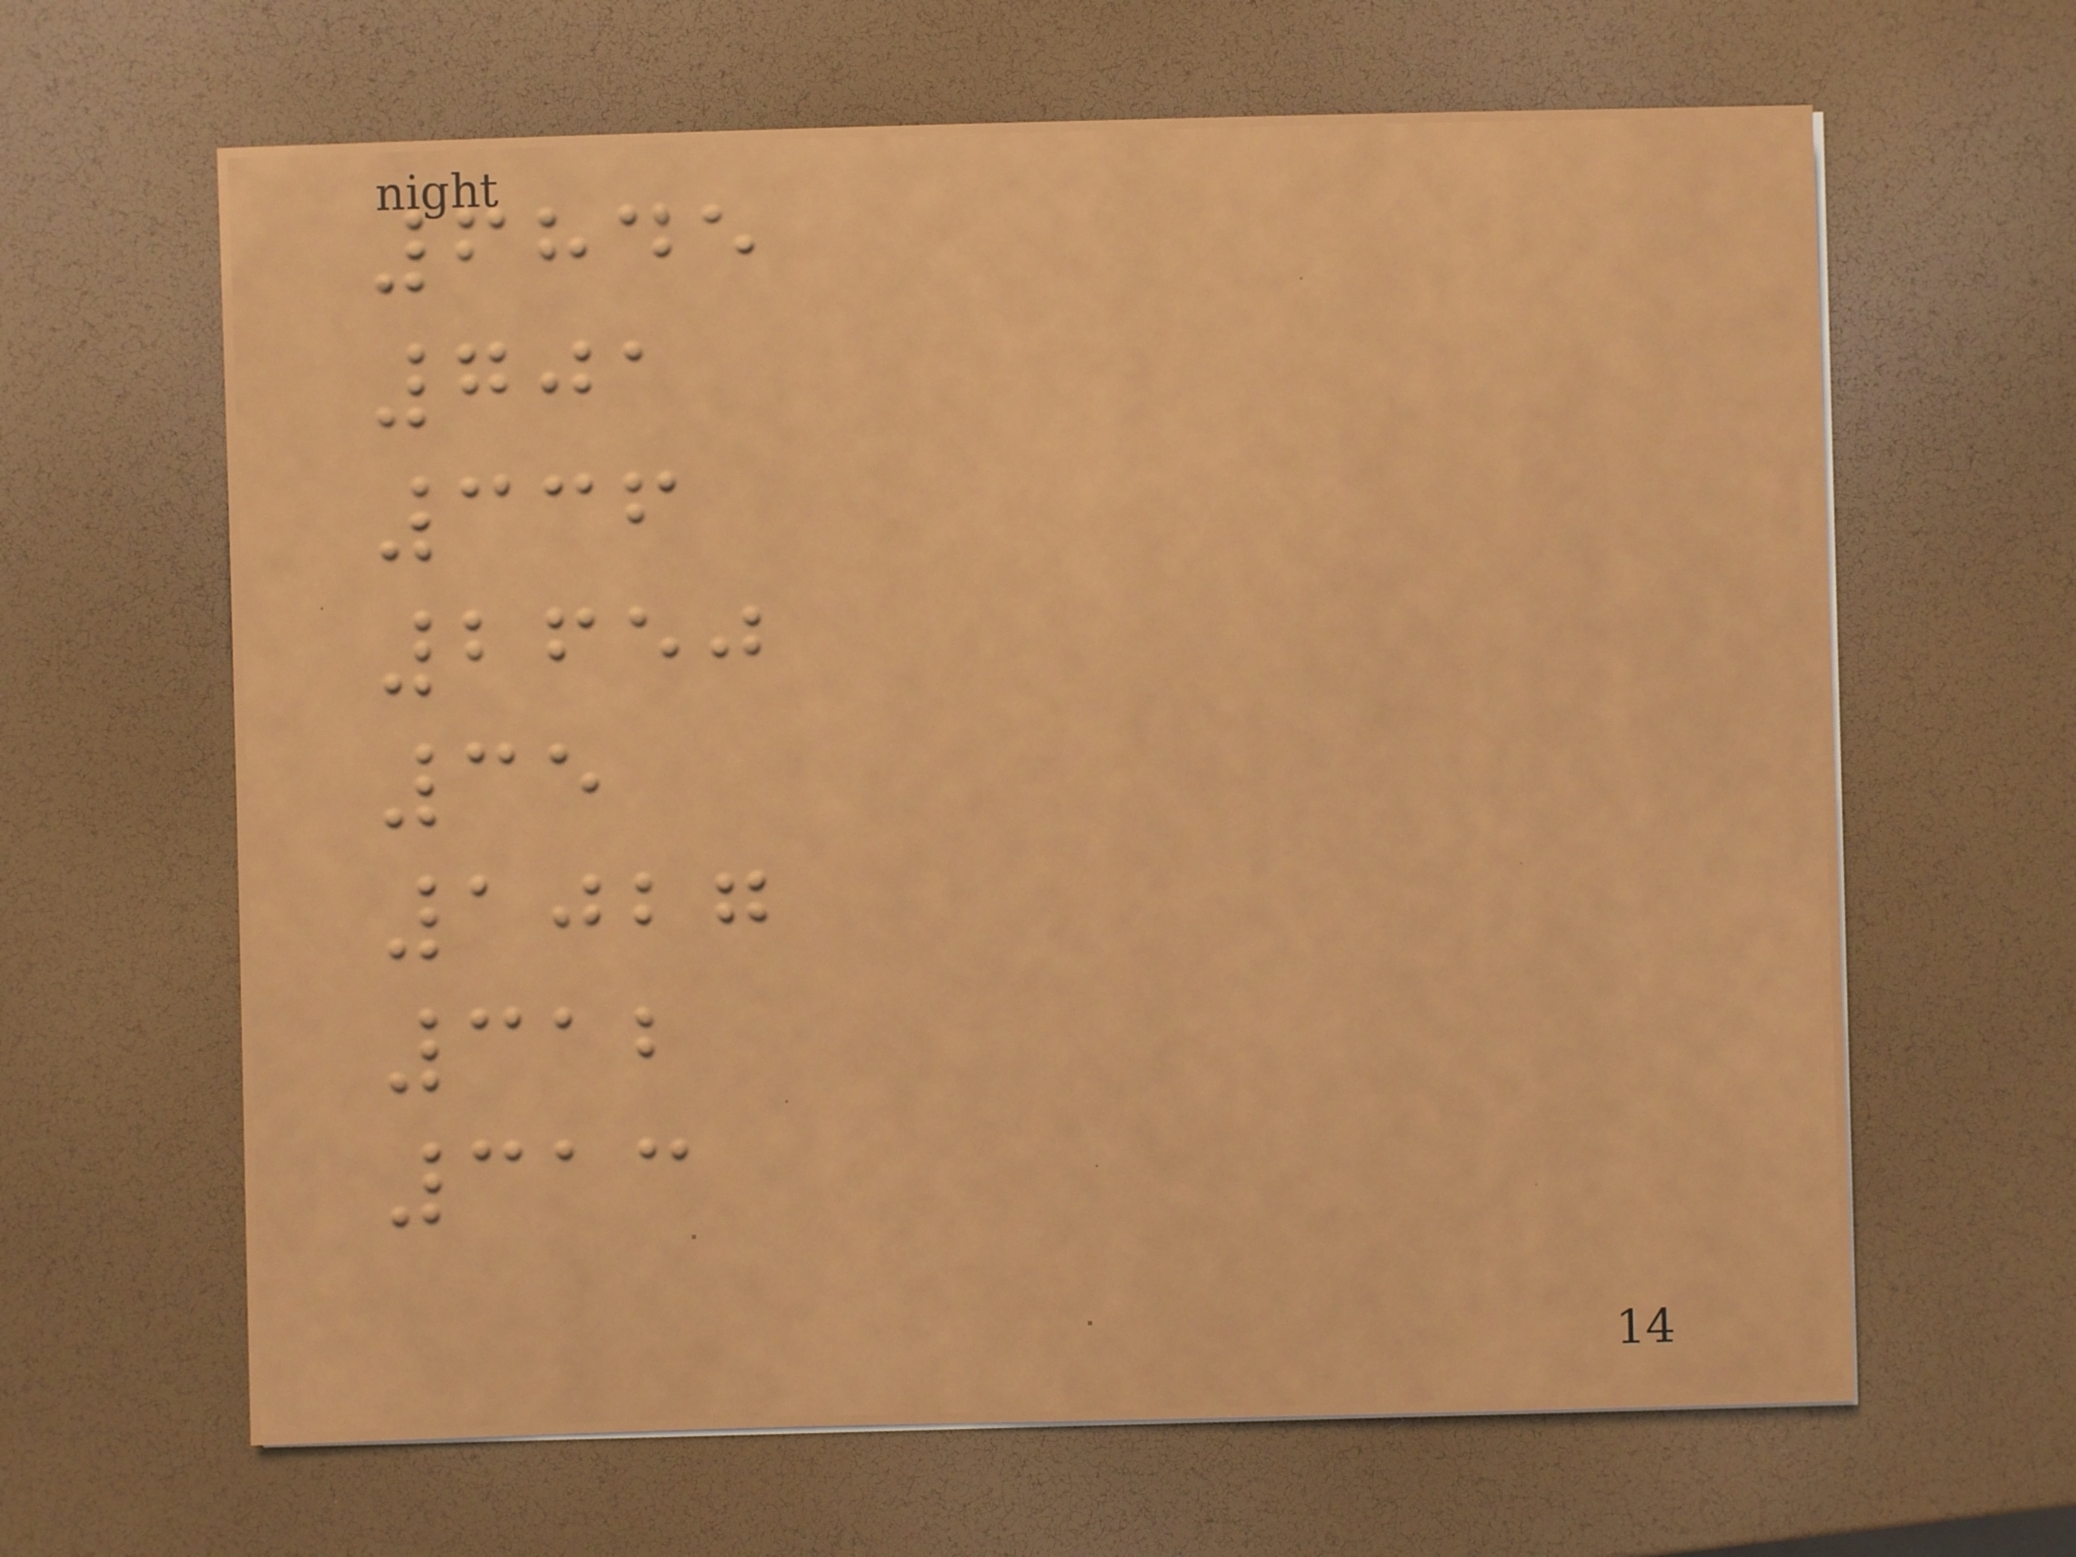6845
701
336
2650
35
1027
312
313
